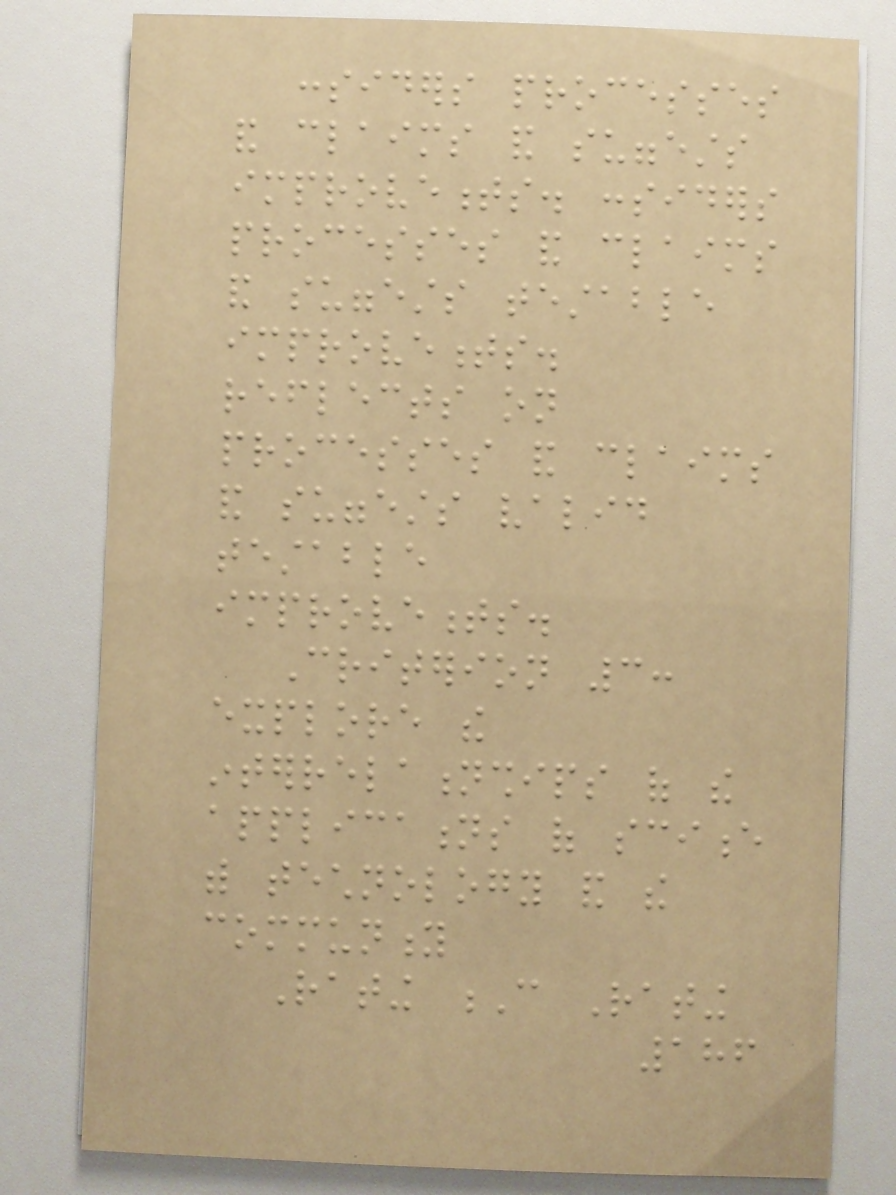considers processes
and claims and suggests
improvements. considers
processes and claims
and suggests testable
improvements.
reflects on
processes and claims
and suggests valid
testable
improvements.
Criterion 3:
explore the
interrelationships of the
applications of science
with technology and the
community
Rating C Rating
186
